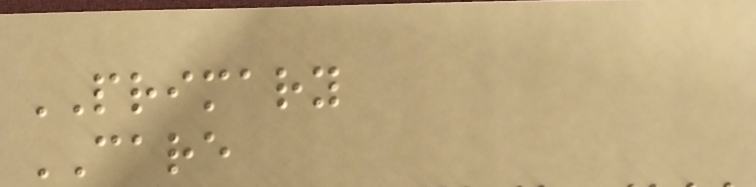PRIMARY
CARE
